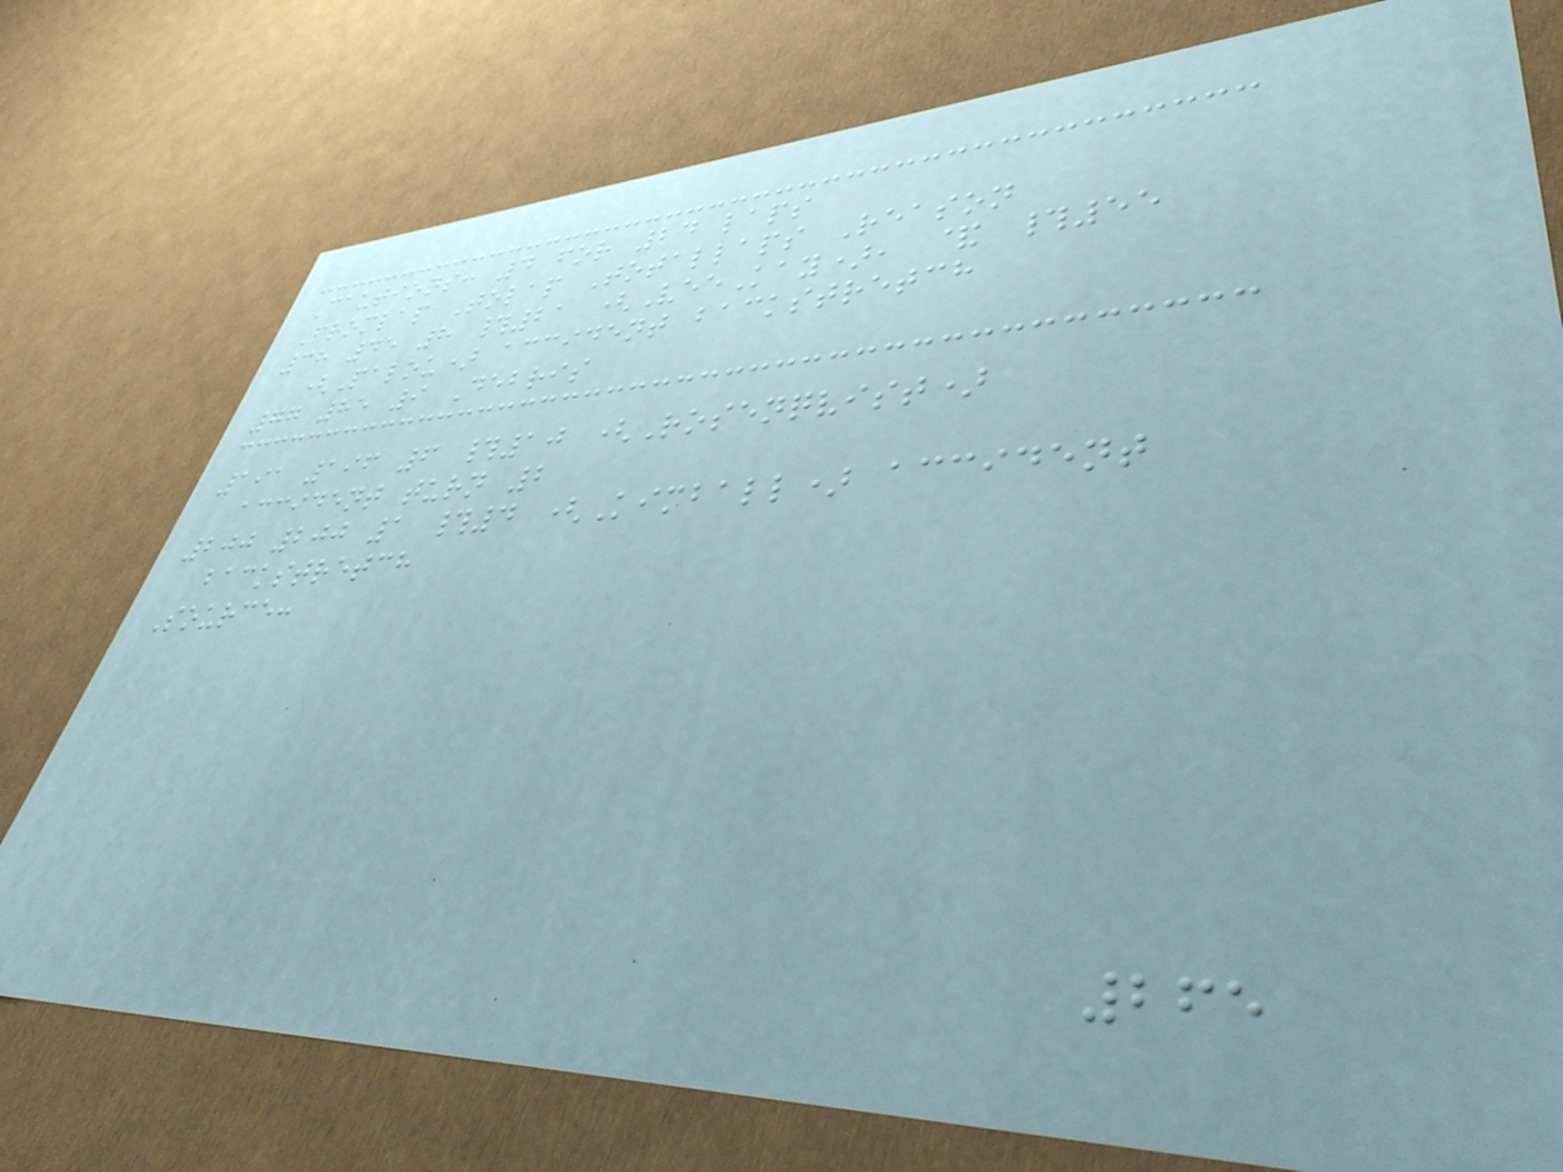Cautions: 4 for 24 laps
Fromlap Tolap Totallaps Reason
38 45 8 #21 (VeeKay), & #55
(Palou) accident backstretch
77 85 9 Debris
191 196 6 #10 (Rosenqvist)
accident turn 2
200 200 1 #4 (Kimball) accident
backstretch
Source:
265
